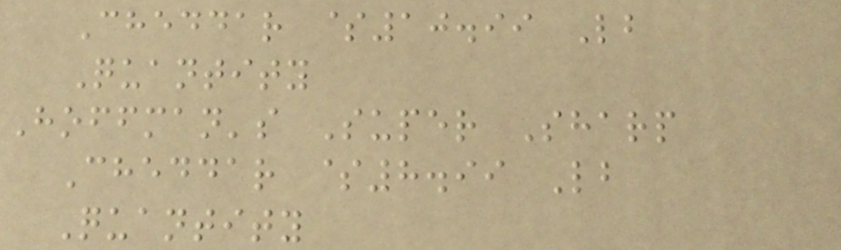Cheddar $10.99 Lb
Quantity
Hoffman's Super Sharp
Cheddar $8.99 Lb
Quantity
